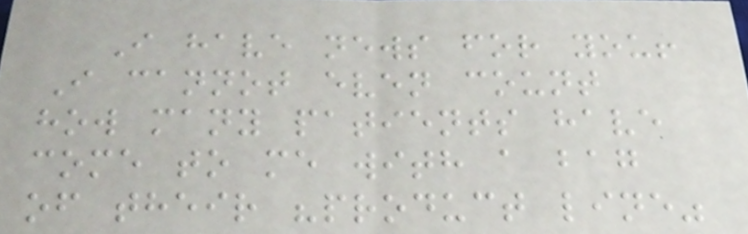I have news for you!
I cannot even count
how many patients have
come to me with a bag
of their "product line"
